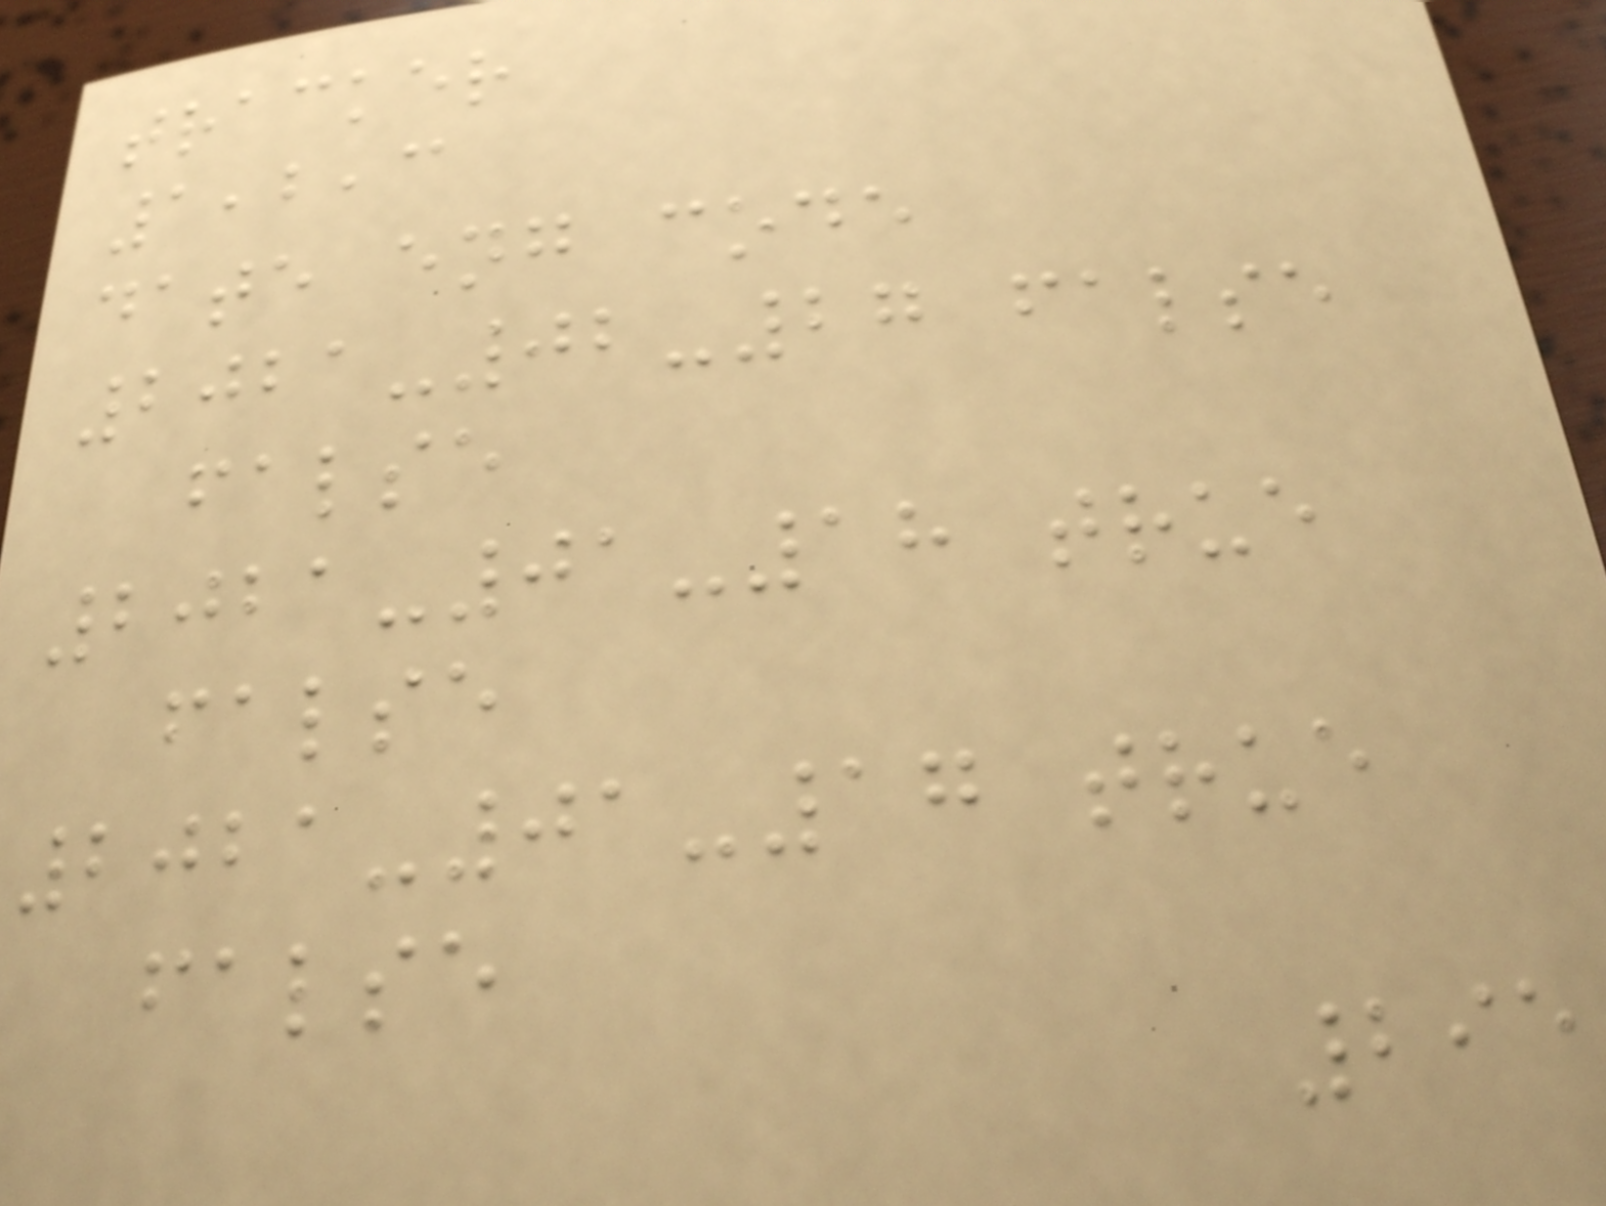tracker
1,2,3
date eng code
2021-02-27 false
false
2021-01-18 true
false
2021-01-17 true
false
295
